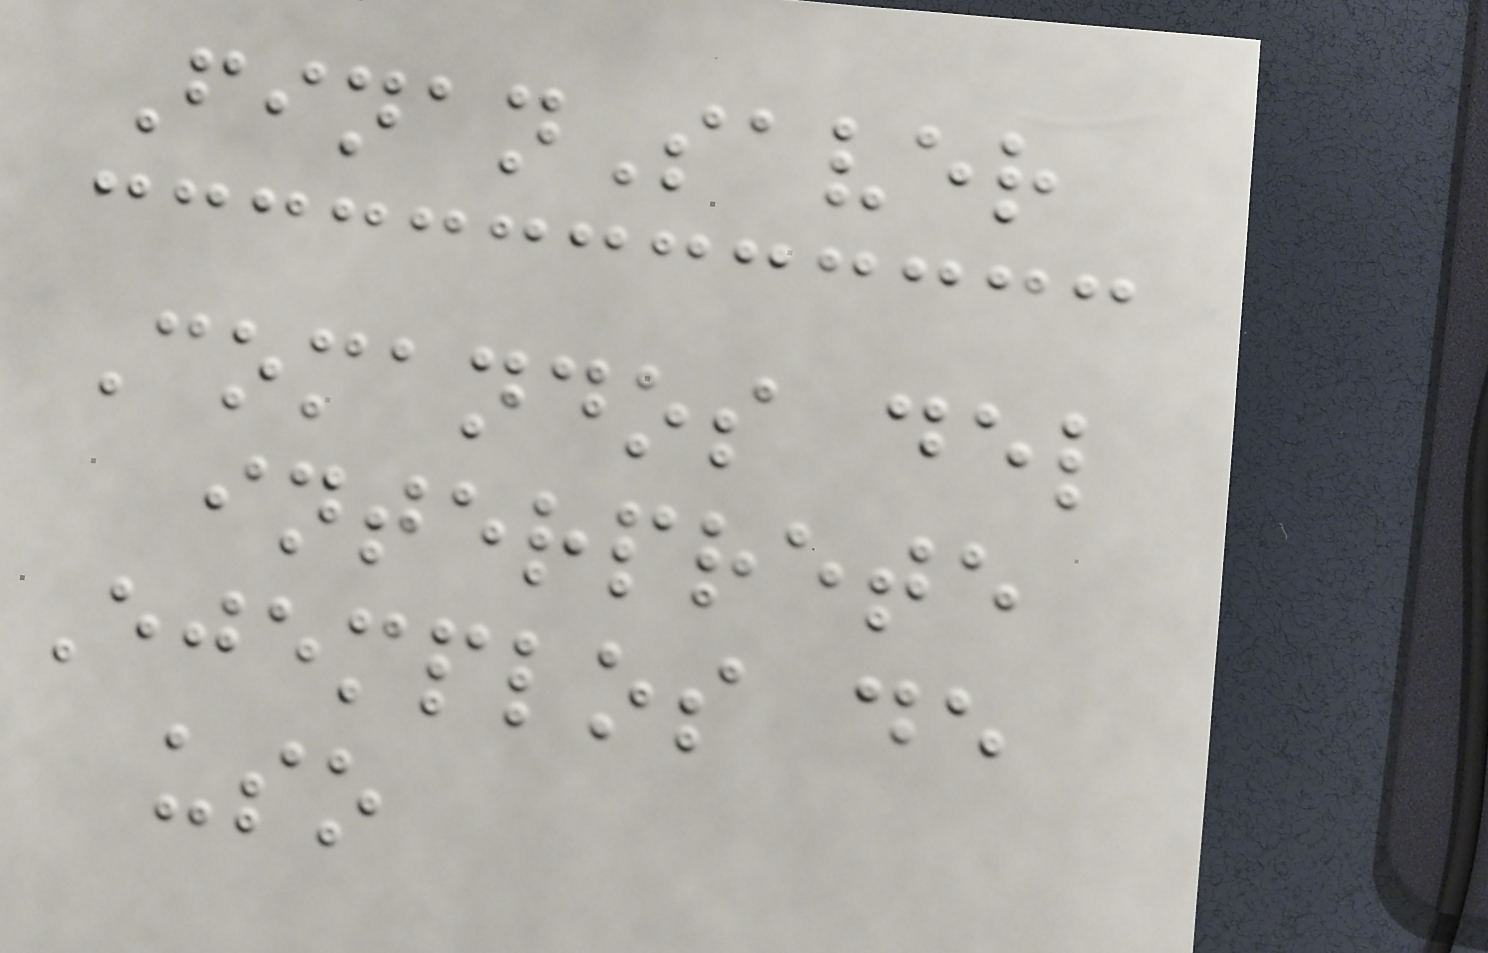FinanSaver
Comandos del
interprete
Ejemplos de
uso
